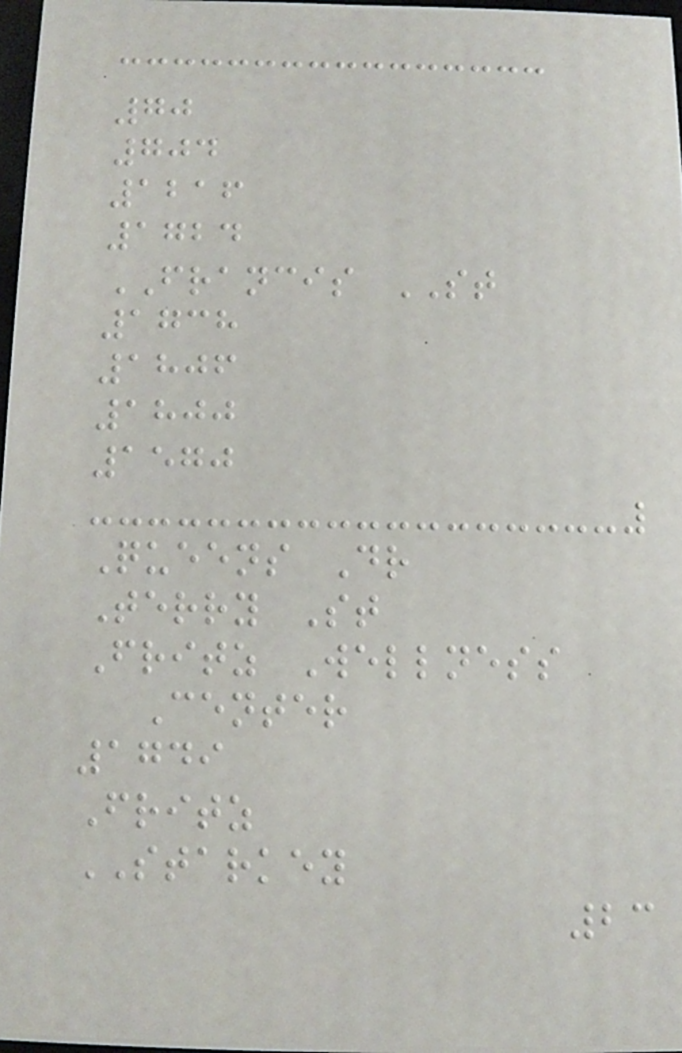70
704
1216
1724
FRANCIS ST
1738
1806
1800
1570
Queens Dr
Terry St
Fritz Wellness
Center
1749
Fritz
STARKEY
23
